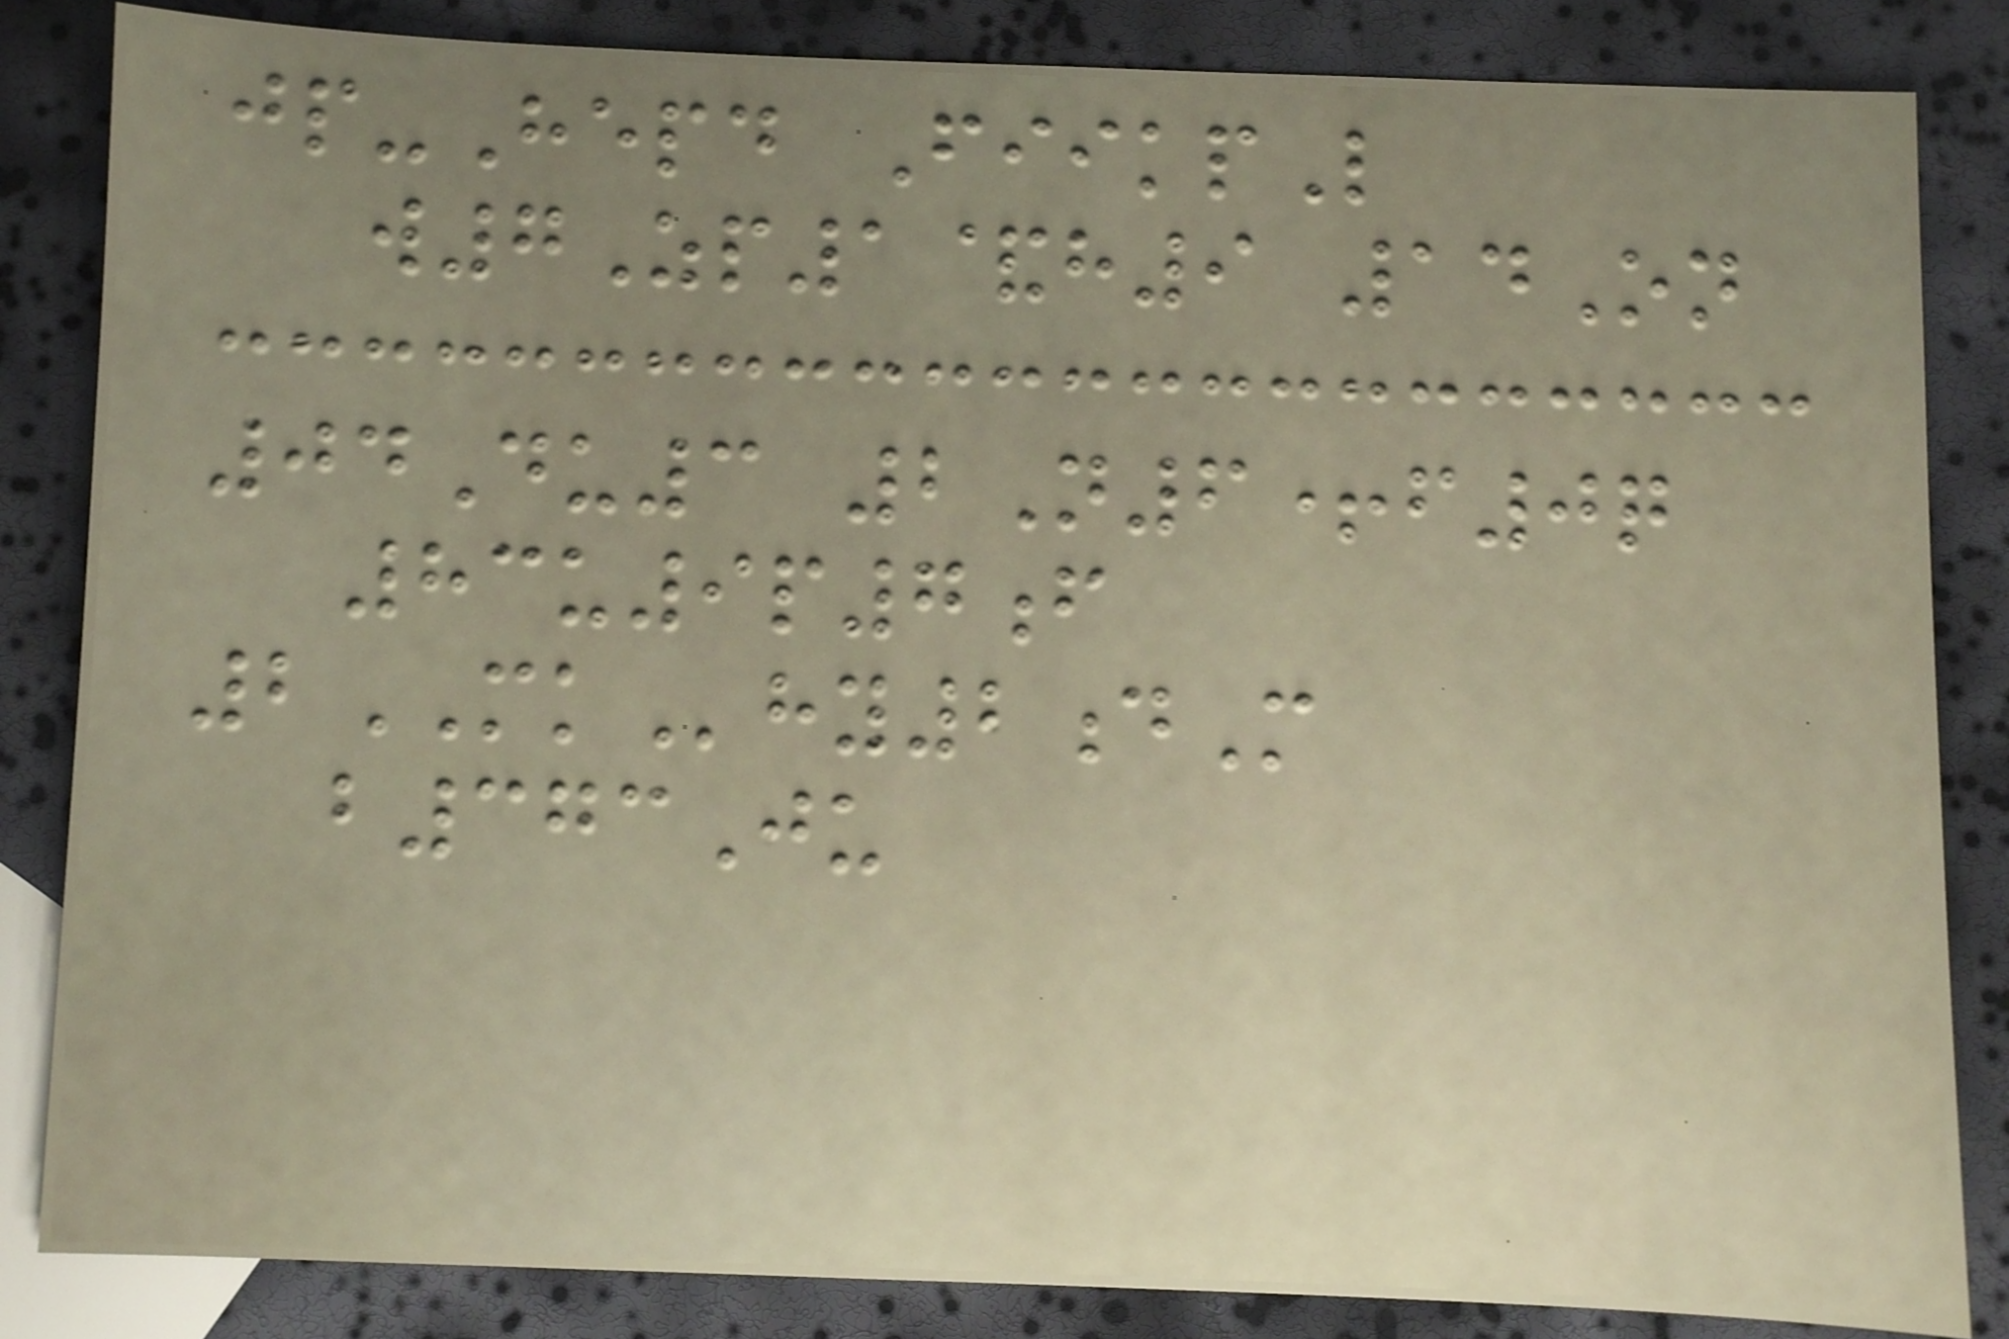jp-Hepd FiikpL
w7Zp1&h9 14On
04Du3 2N6+f0q
83u9p7f
2MKhy2dM
b373Ju
